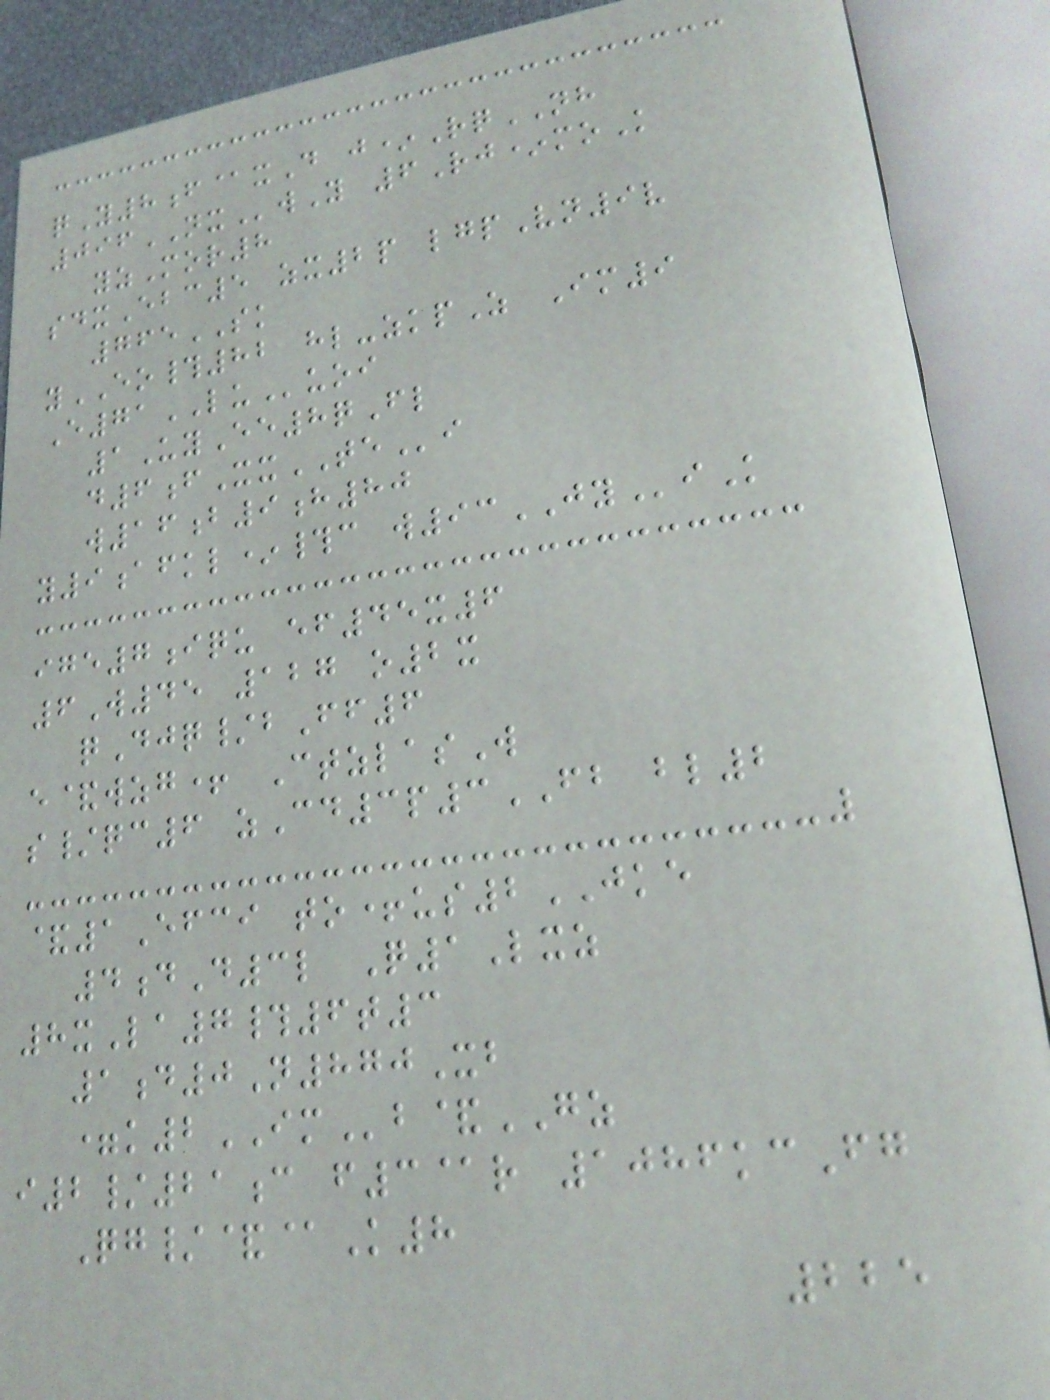qY8f@xD j*RqNH
096NXwY 6Rj*moK
yzMor8
sdxEbc5 zx2p lgpVn9v
765SK
yEO#82 hl-zkpZ Im9
E71LUuoi
1UyEe8qFl
d6fXxTEi
w16b9h80
y9afkl*#c w93JYiK
ige7iqu ef45x6
6W45 127 o2x
qDjq/bFf6
e&wzg+ CtzlasW
s/qc6 zCd3p3FB bl2
&1Efci to+us2JKE
4dD3l Q1Lxz
8xLa7#6t3
1d0N870Xb
=k2IMb&GZ
i2/21c f3@r 1086kcFg
Qg/&@K8
225
